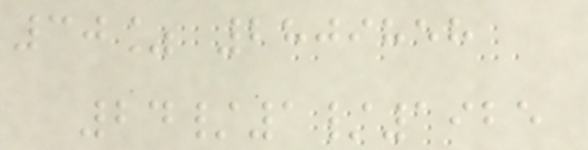30% 2809858
24/1/1925
